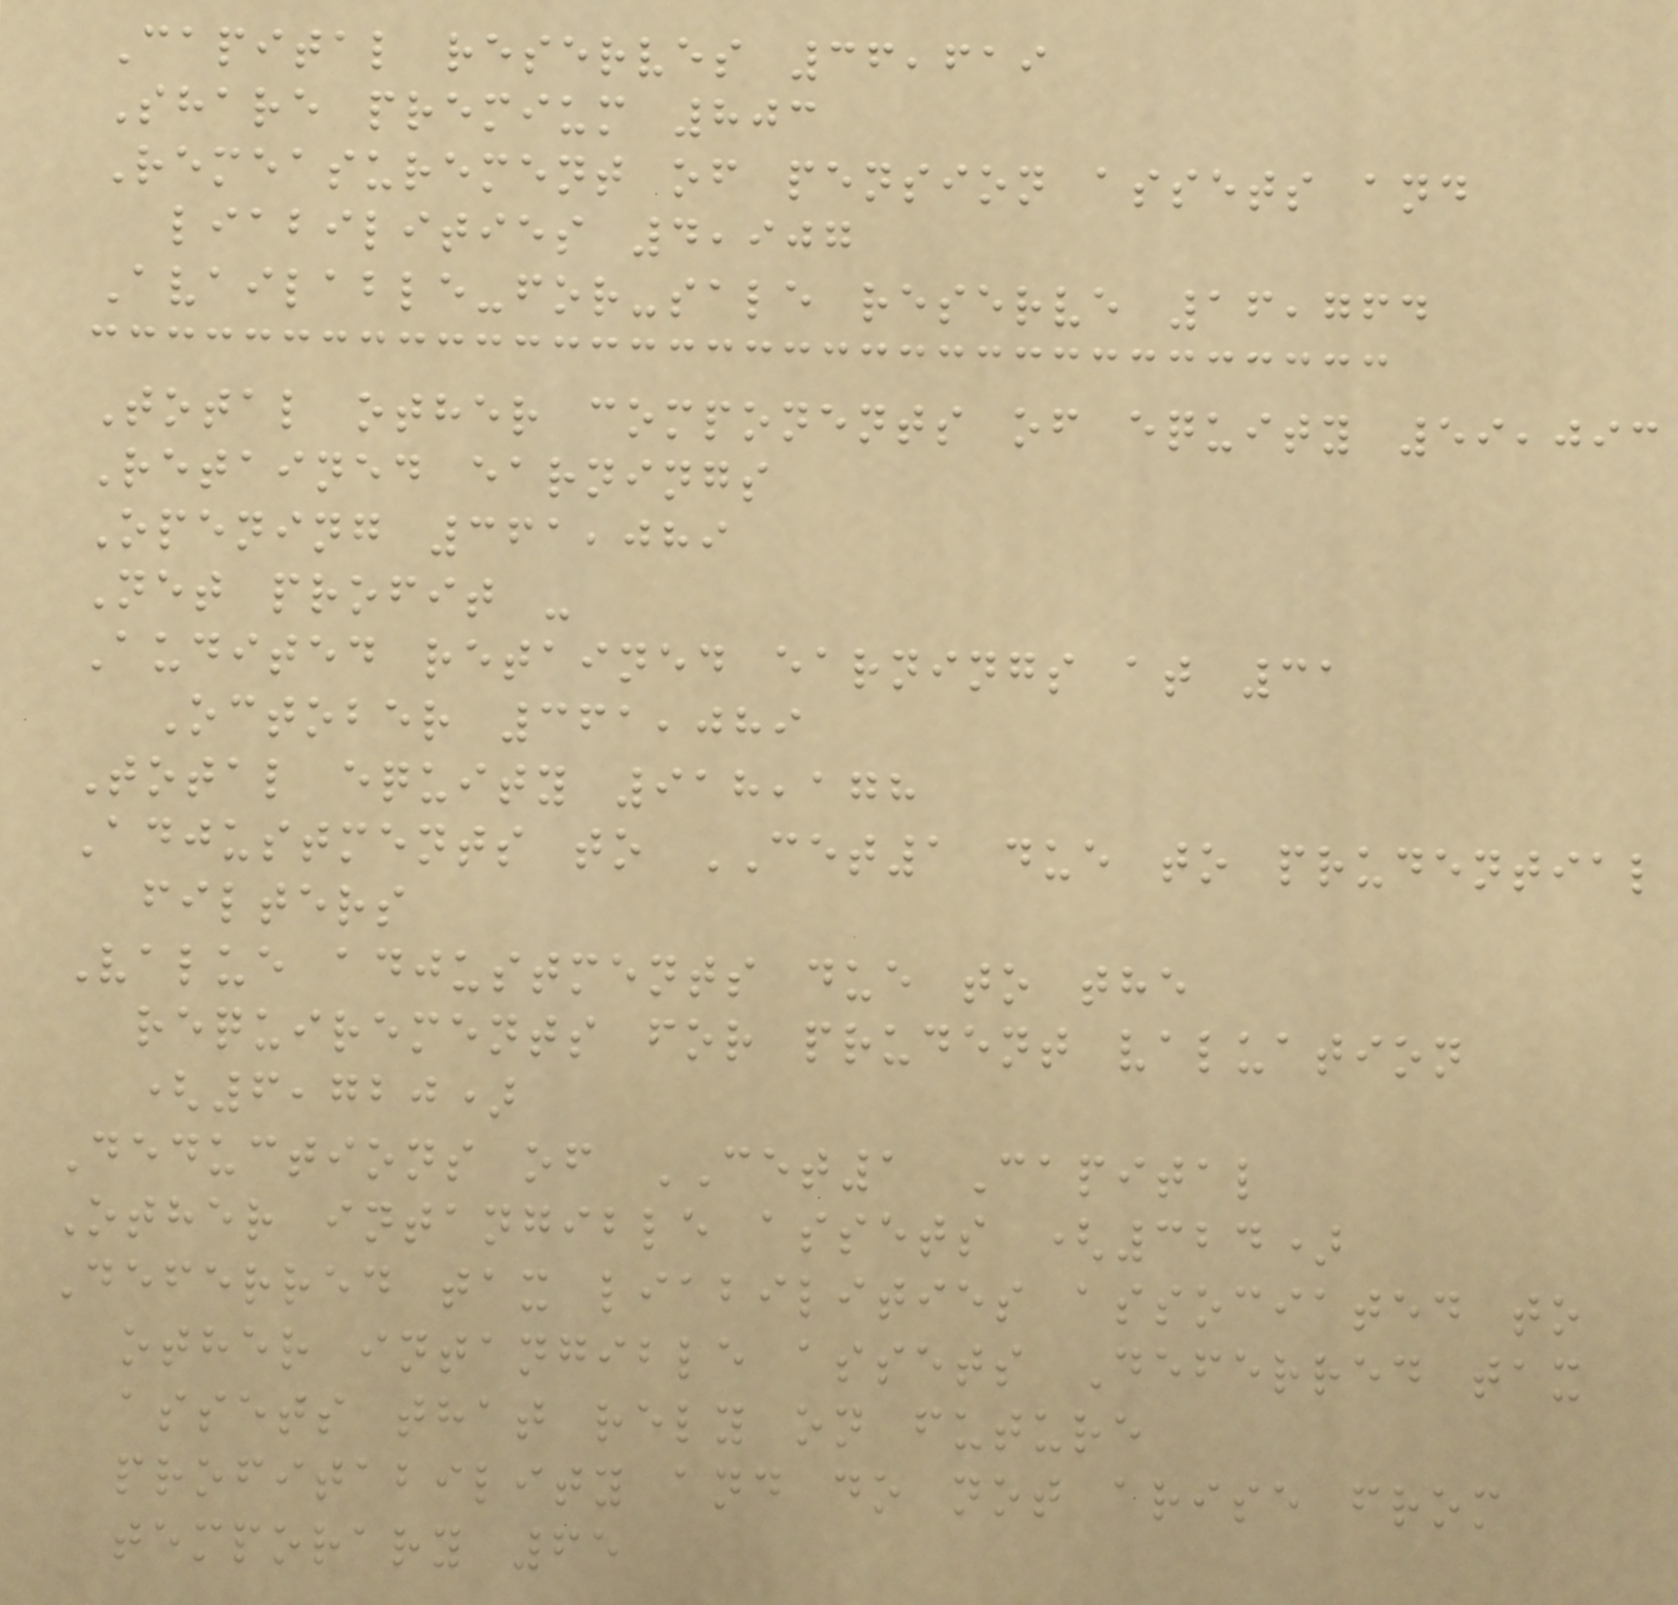Capital reserves 36,619
Share premium 803
Remeasurement of pension assets and
liabilities 4,907
Available-for-sale reserve 16,764
Total other components of equity 59,093
Retained earnings
Opening 361,089
Net profit -
Audited retained earnings at 31
October 361,089
Total equity 918,178
Adjustments to CET1 due to prudential
filters
Value adjustments due to the
requirements for prudent valuation
(6,720)
Deductions of CET1 Capital
Other intangible assets (324)
Deferred tax liabilities associated to
other intangible assets Deferred tax
assets that rely on future
profitability and do not arise from
temporary 65
